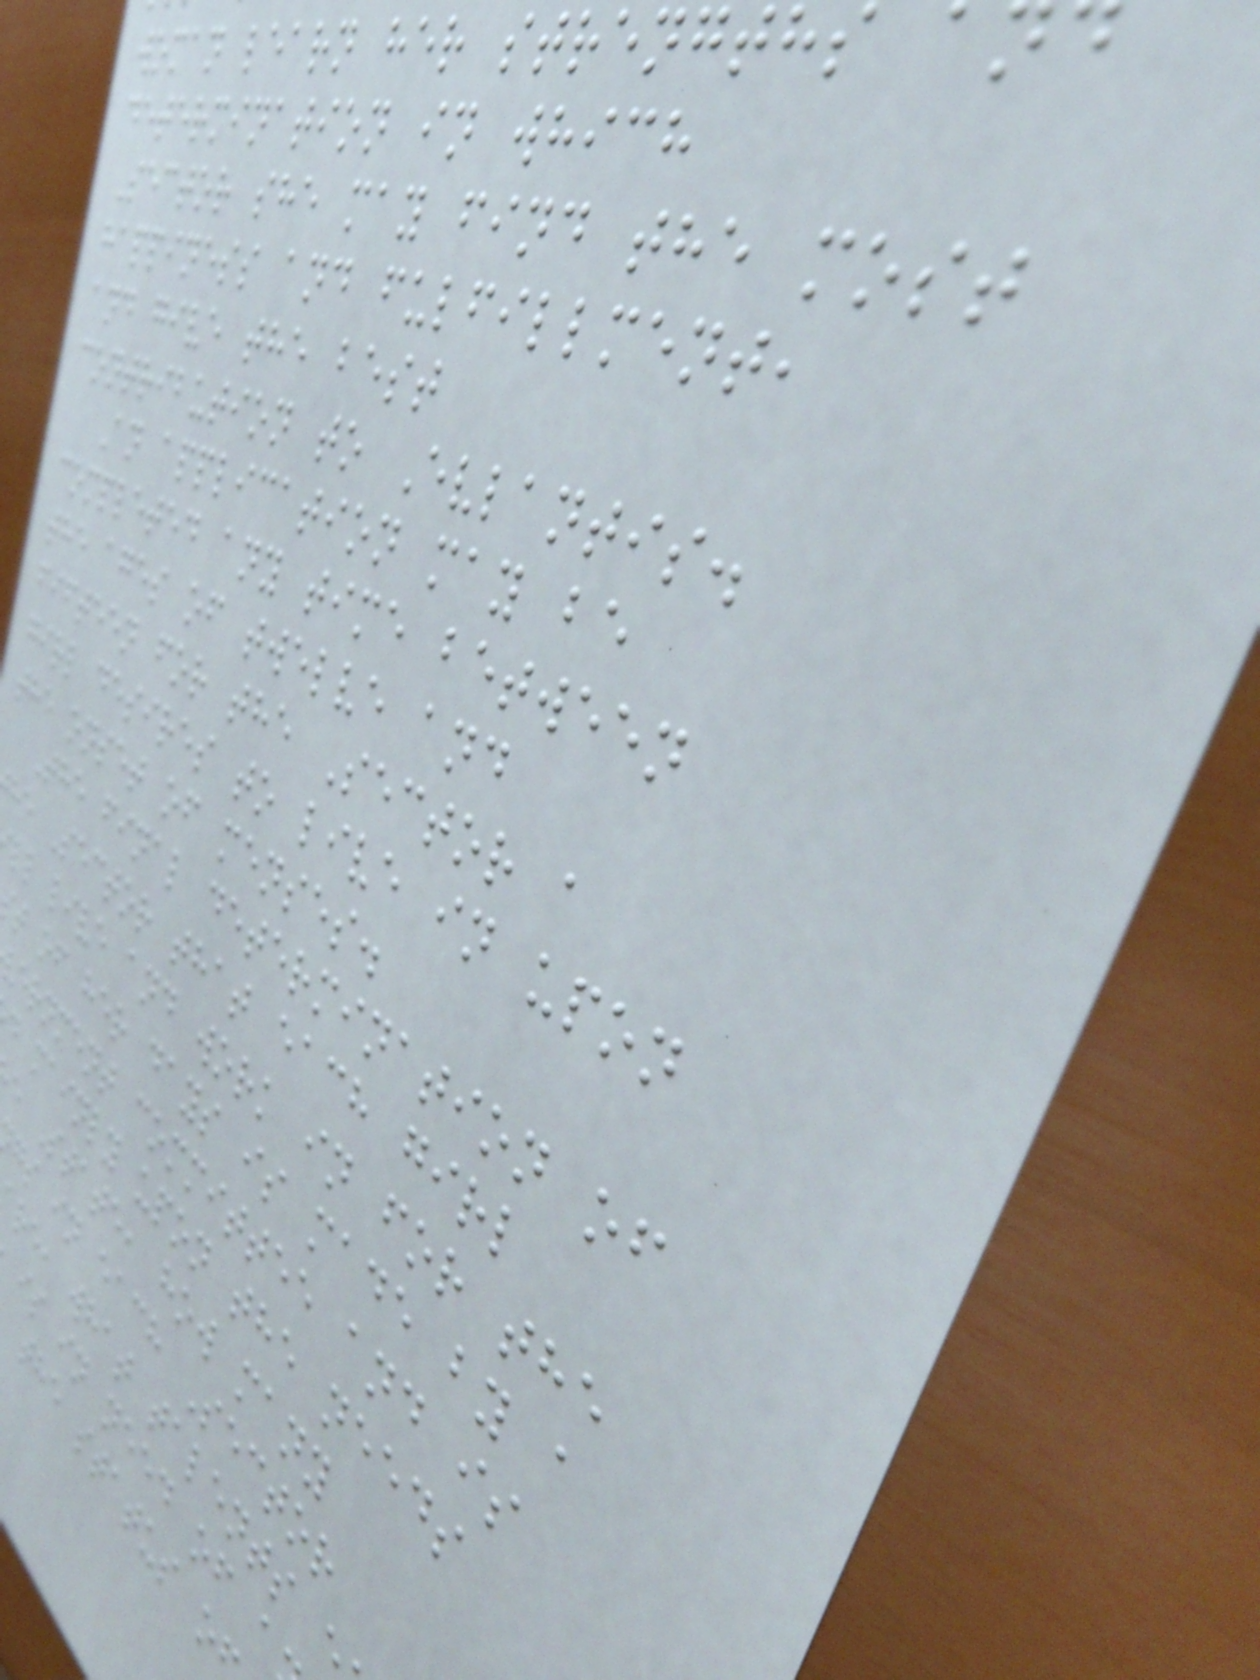woman learn her strengths
determination in which
Sector she may find the most
happiness and fulfillment,
and give the best
contribution to Evlantis.
An application may be
completed any time between
the ages of twelve and
fifteen for the Sector a
girl desires to live in upon
the onset of menses.
The final determination of
he Sector that each girl
ll live and work in for the
t of her days is made by a
vernment committee and is
d mainly upon the needs
e State, how many
gs in each Sector
re, what talents
is in need of a
the status o
